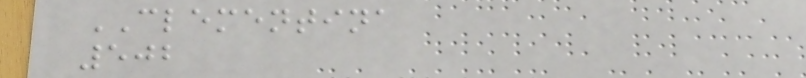CLEMENTINA
502
